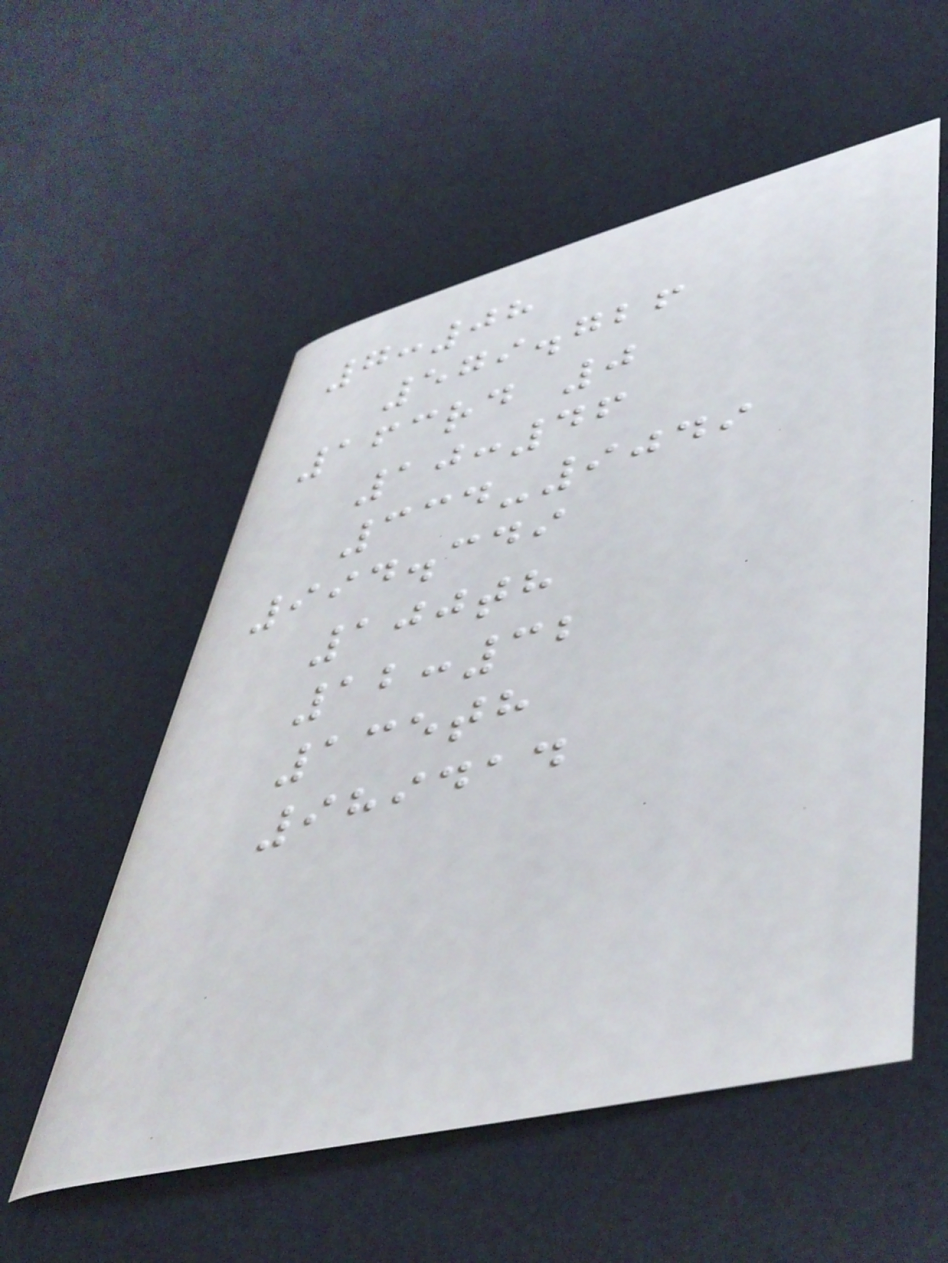7:08
579.726
163rd 0
10:46
334-9049
994.349
100th
12:32
135th
989414
